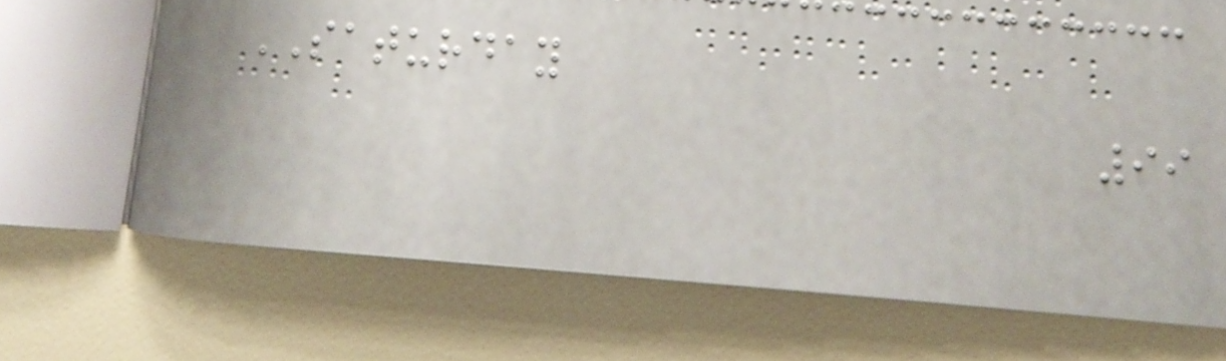SATURDAY
99
